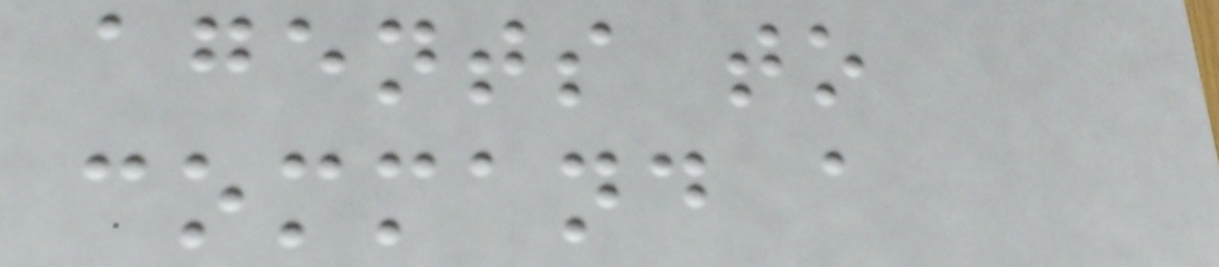agents to
command a
